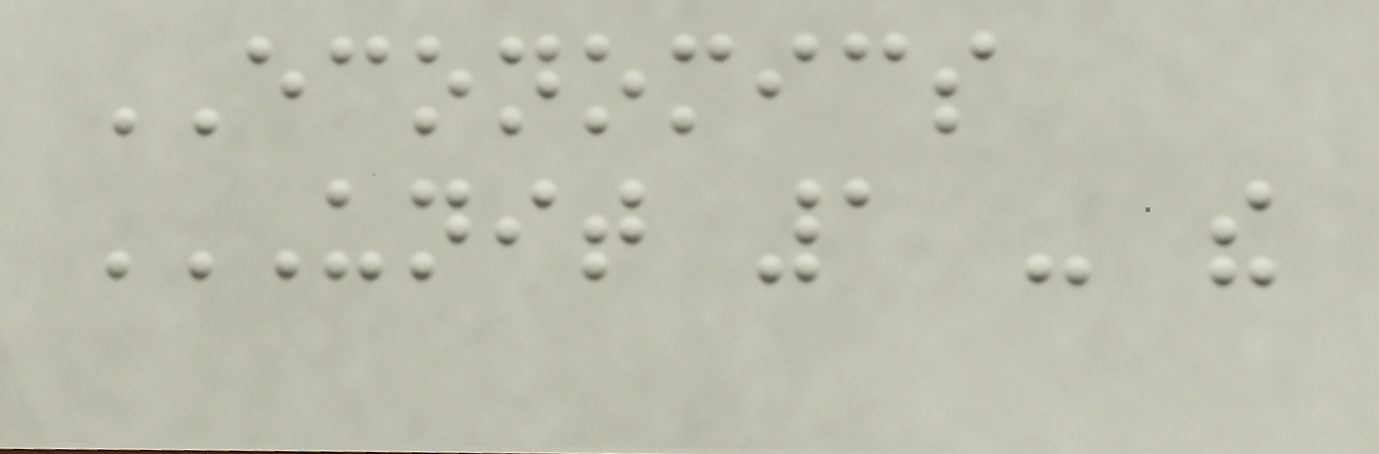ECONOMICS
UNIT 1 - THE
